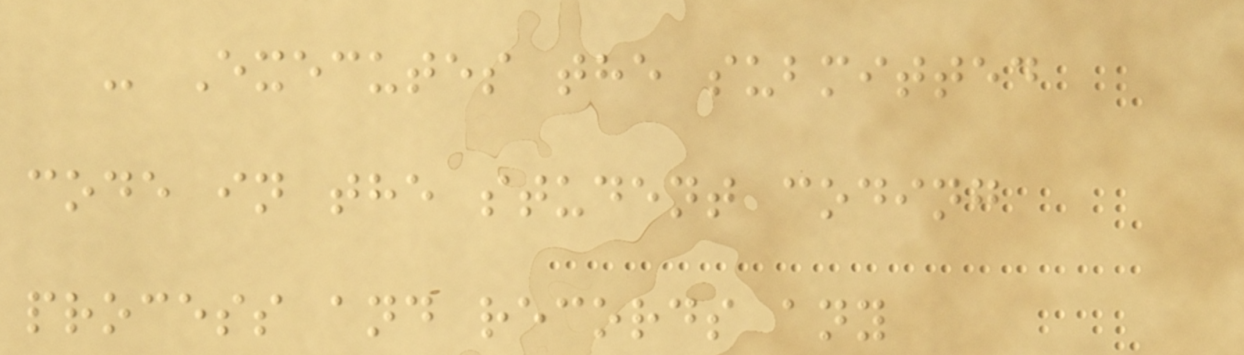- Executes the submitted
code in the student coding
process and records any
